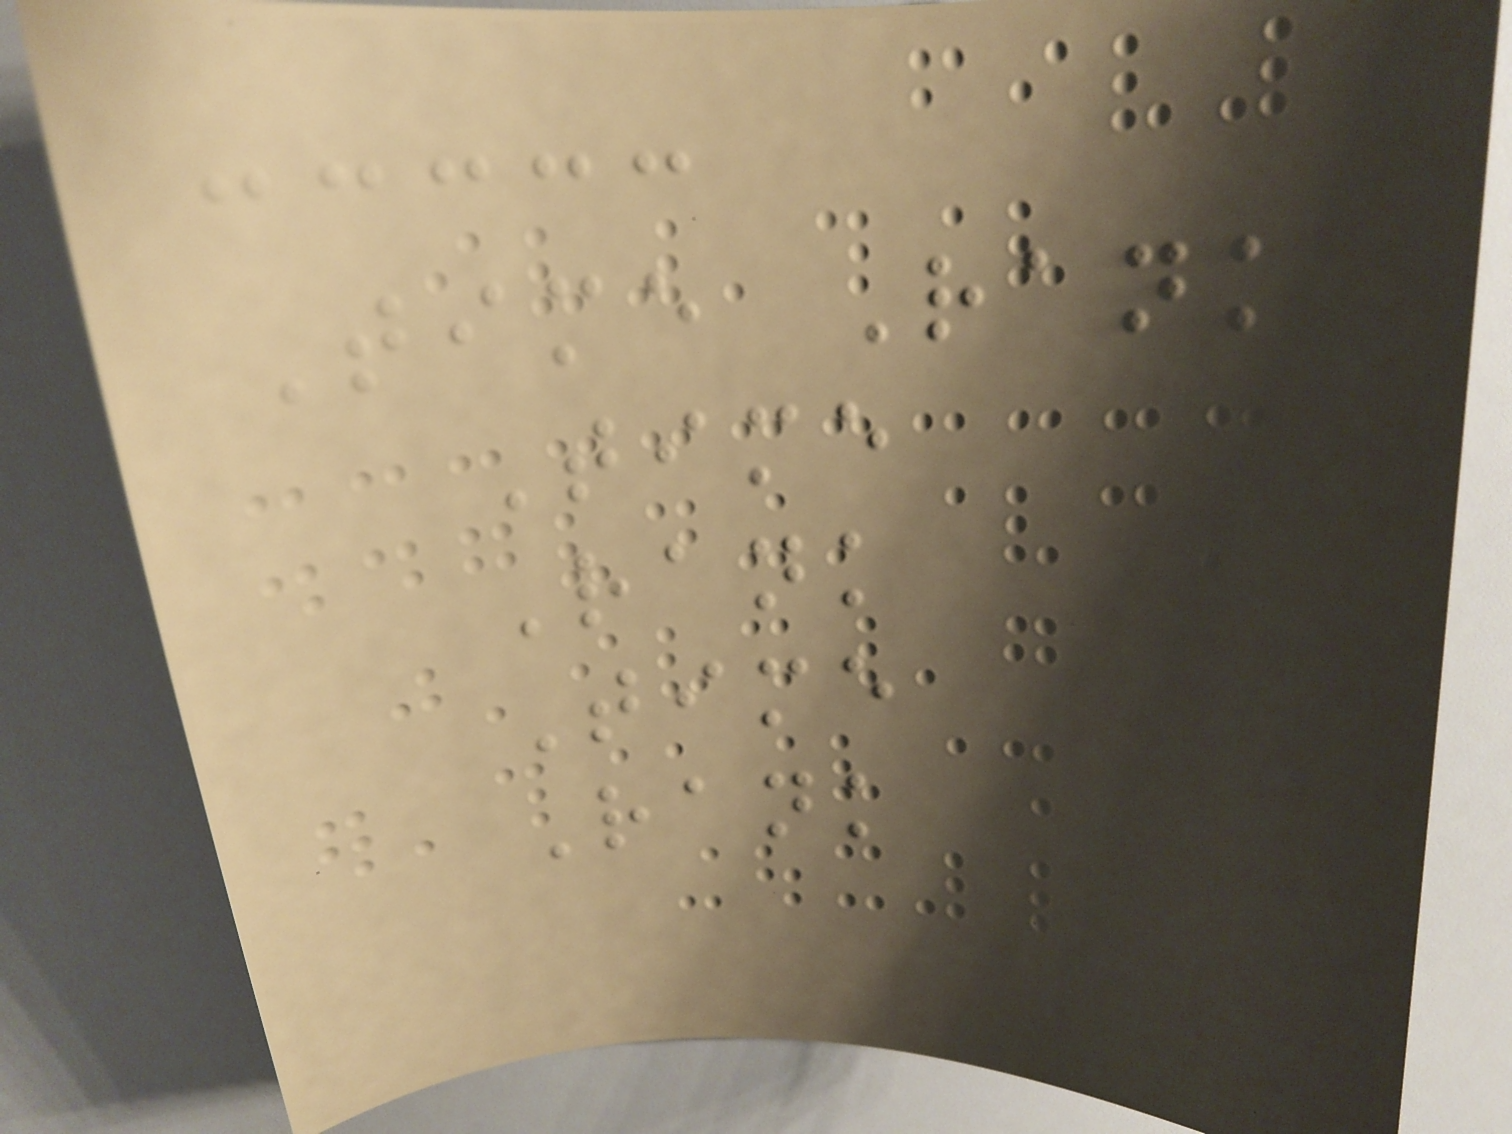Time Rank
Time
Rank
Time
Rank
